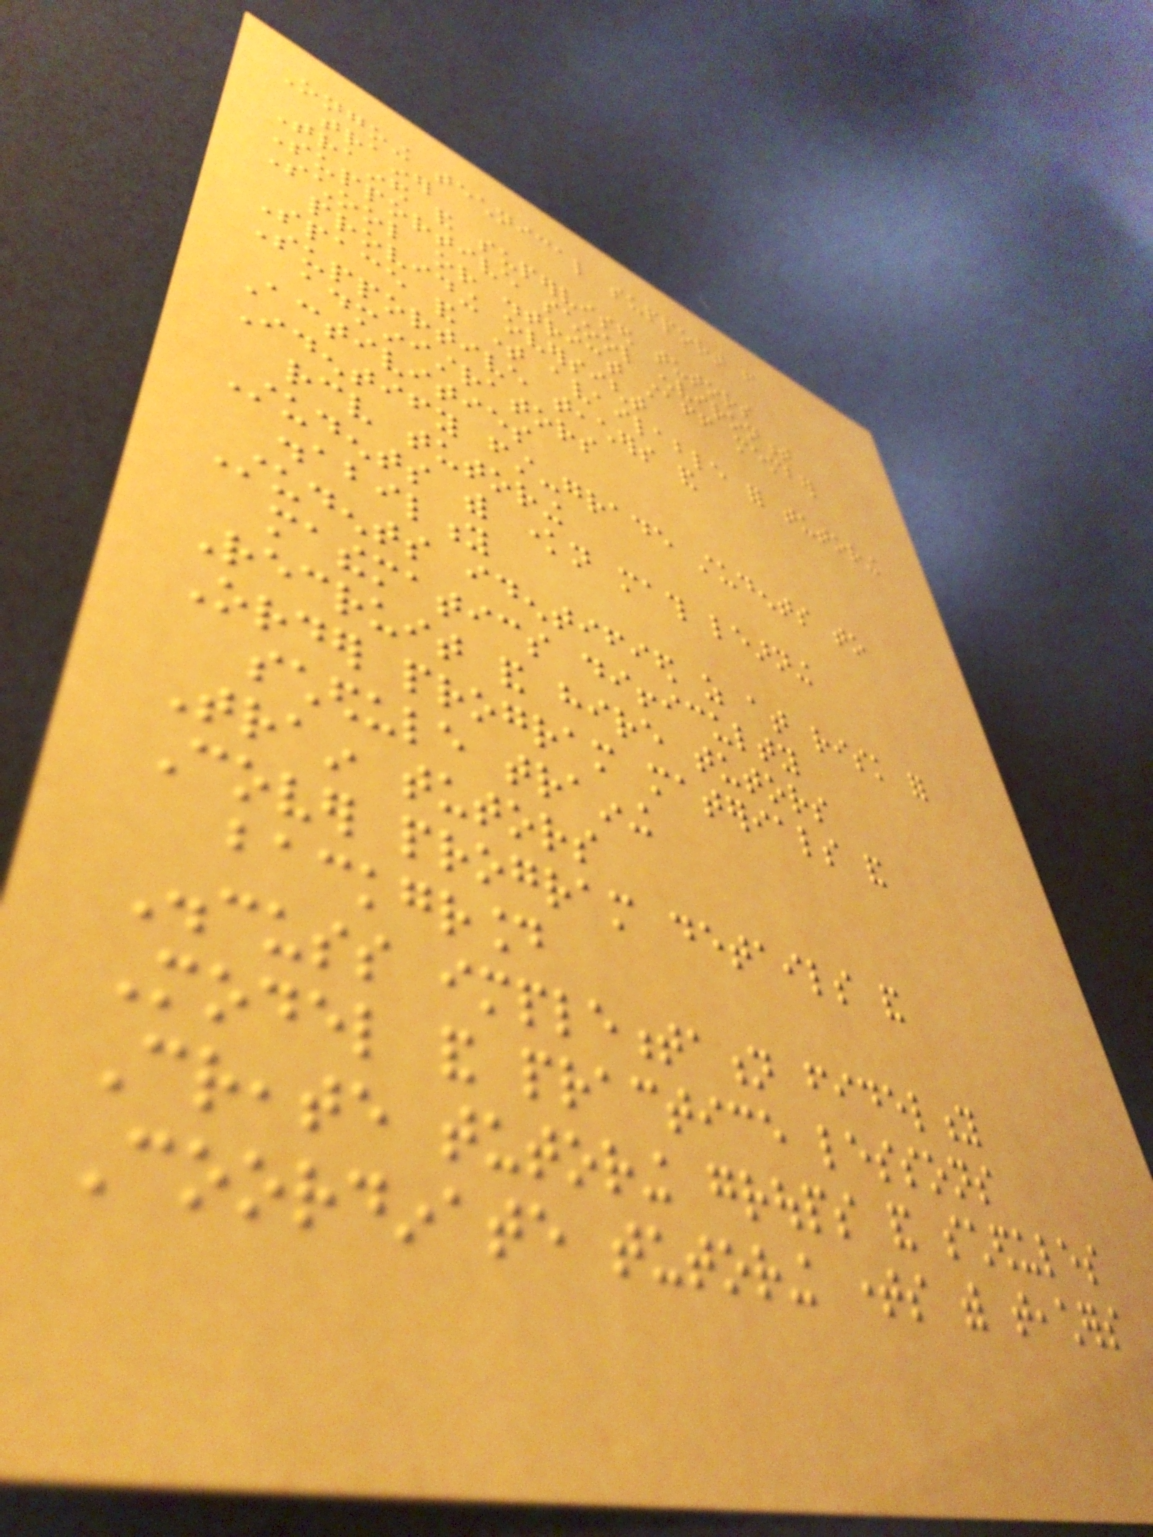Ongoing technical support from
trainer
Trained and supervised tutors
Supportive school environment
School or district staff member
providing oversight
Space and time available for tutoring
Supportive teachers and
administrators
Activities
Identify first-grade students to
receive tutoring
Students with known math learning
disability
Students identified as at risk for
mathematics difficulty
Recruit and hire tutors
Order program materials and
schedule training
Train tutors
Cover program details and
background
Discuss implementation fidelity
Model and practice lessons
Create tutoring groups and schedules
Coordinate tutoring times with teachers
